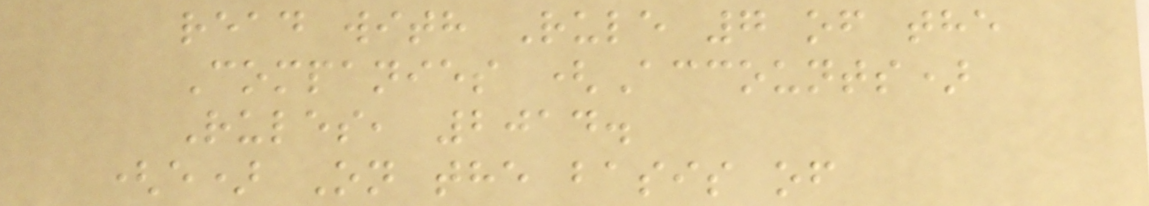read with Rule 7 of the
Companies (Accounts)
Rules, 2014.
(e) On the basis of
